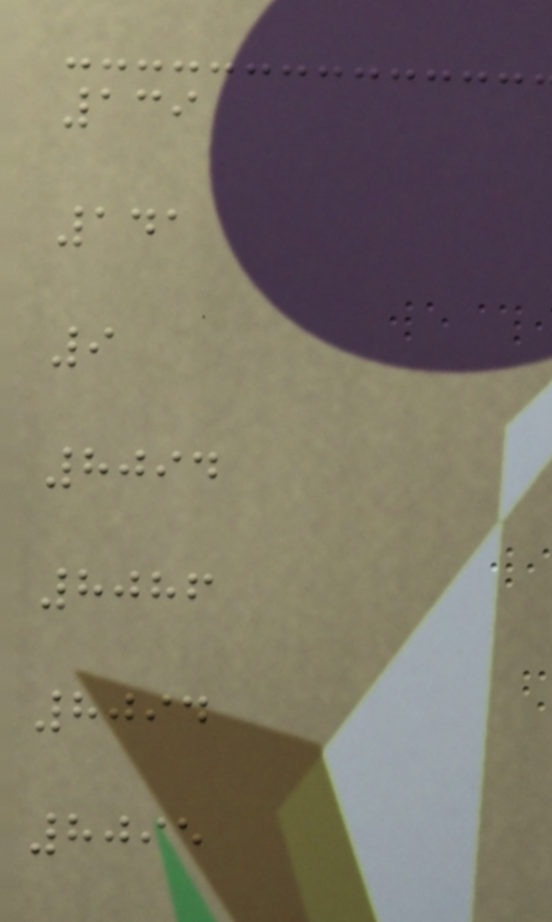139
141
9
8094
8086
8094
8095
